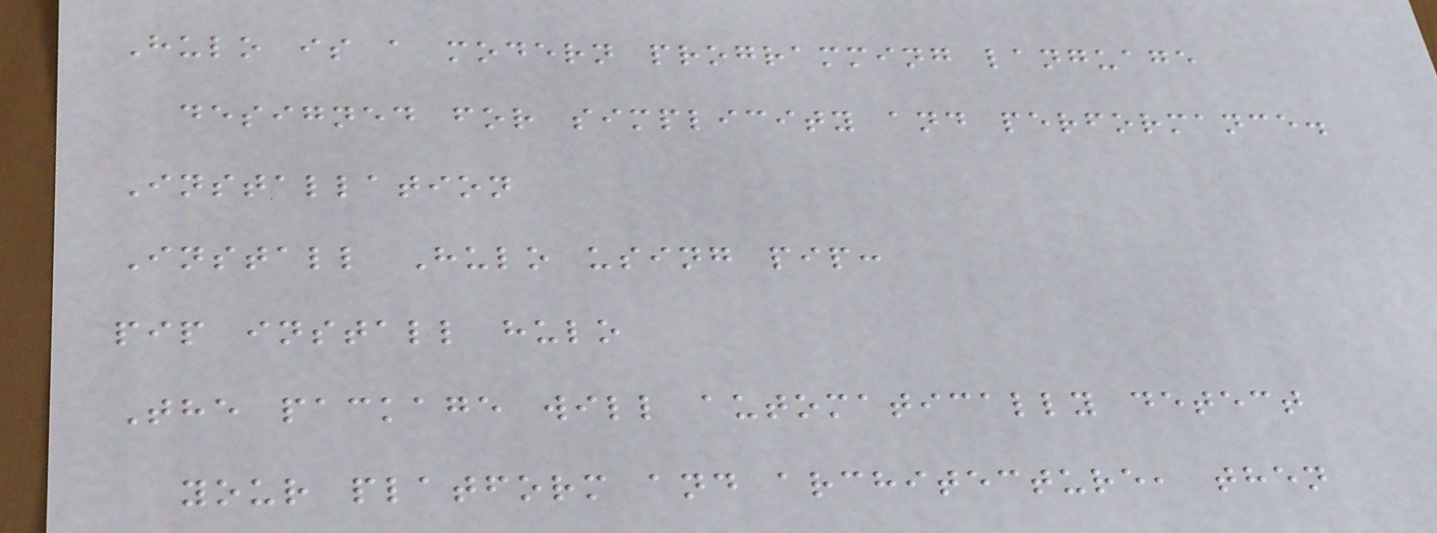Hulo is a modern programming language
designed for simplicity and performance.
Installation
Install Hulo using pip:
pip install hulo
The package will automatically detect
your platform and architecture, then
